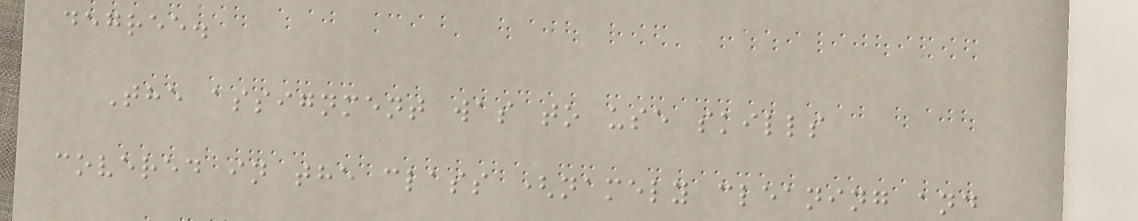degree.
The assignment was to use skills
covered in the class (namely cleaning and
